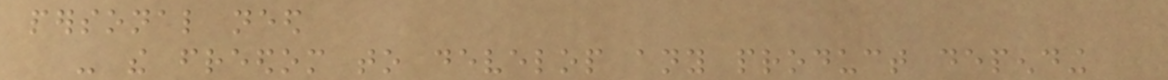personal need
- the freedom to develop any product depending
